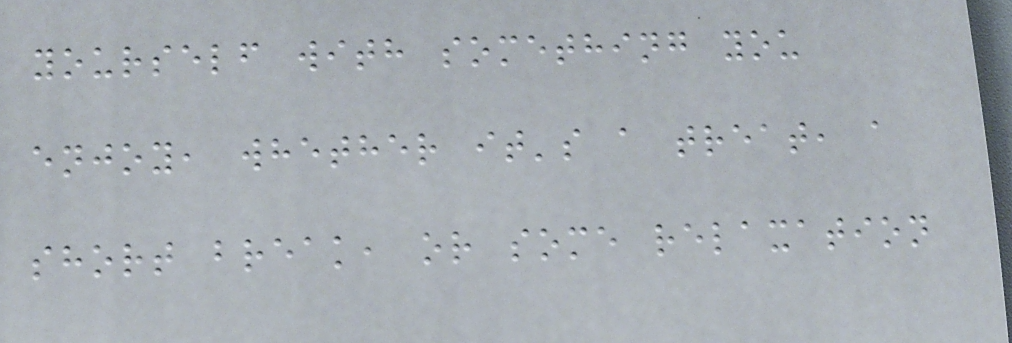yourself with something you
enjoy, whether it's a treat, a
short break, or some relaxation
